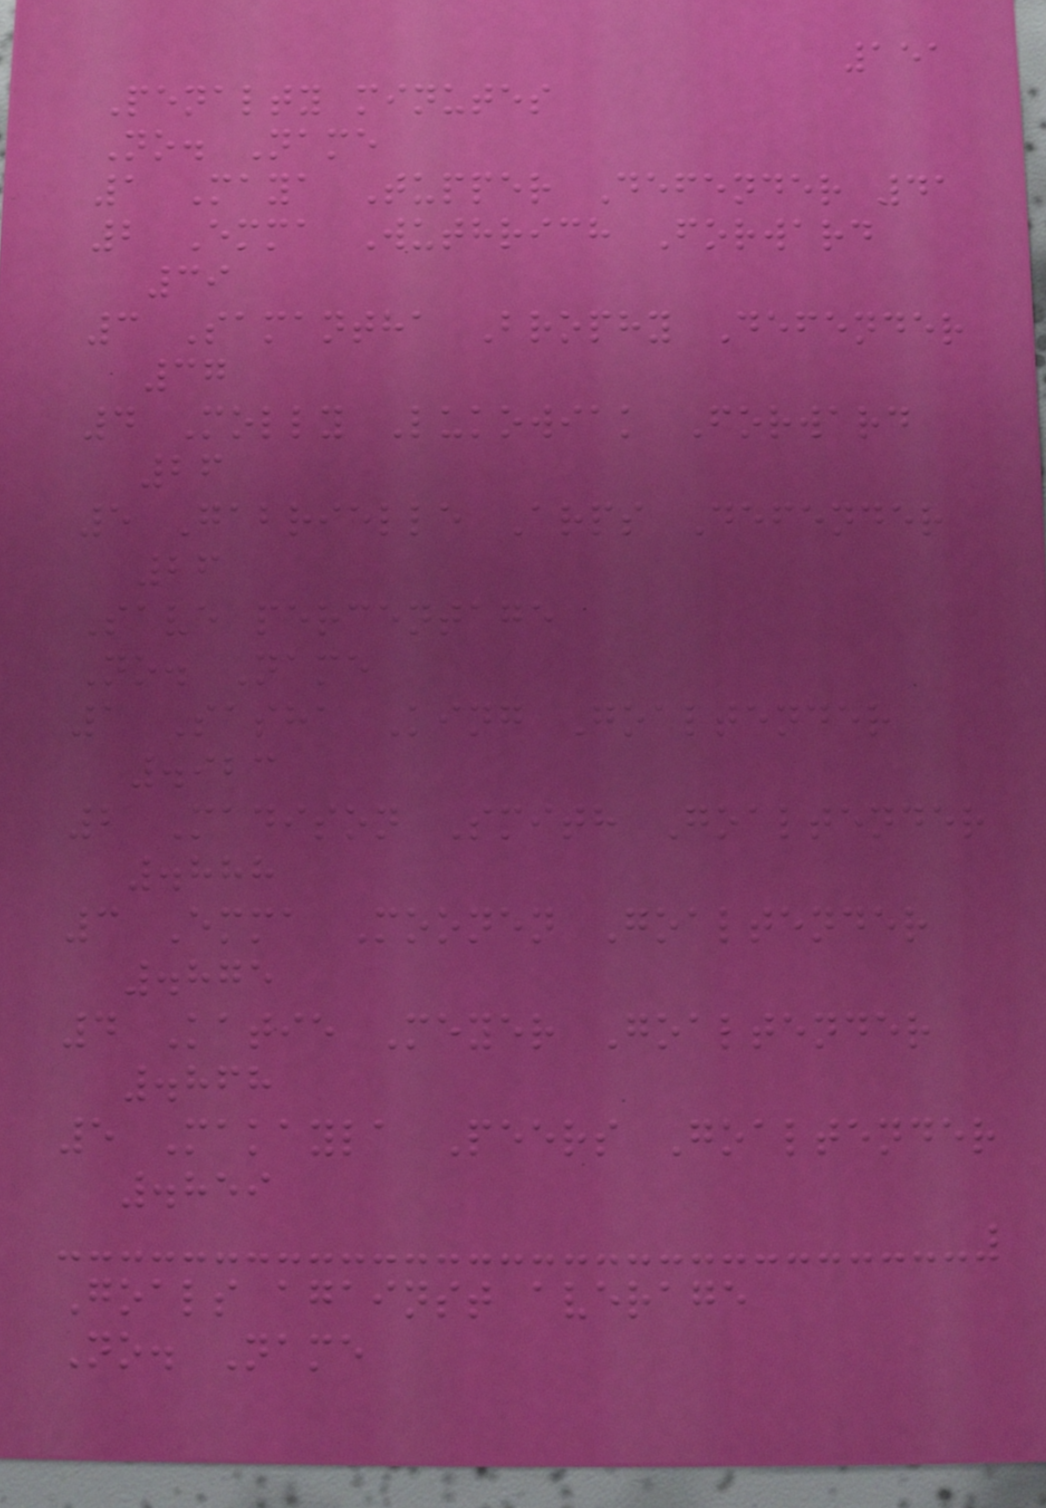151
Penalty minutes
No. Name
1 Maya Tupper Defender 41
2 Emma Wuthrich Forward
39
3 Samantha Brophy Defender
37
4 Molly Lukowiak Forward
26
5 Gabrielle Arps Defender
26
Save percentage
No. Name
1 Sasha King Goaltender
.923
2 Madison Smith Goaltender
.888
3 Emma Moonen Goaltender
.875
4 Katie Meyer Goaltender
.868
5 Makayla Peers Goaltender
.859
Goals against average
No. Name
